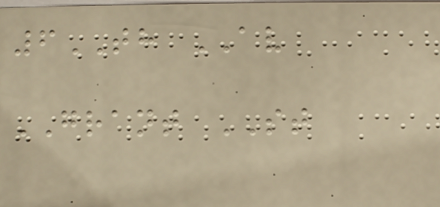6TH AV
GRANT ST
